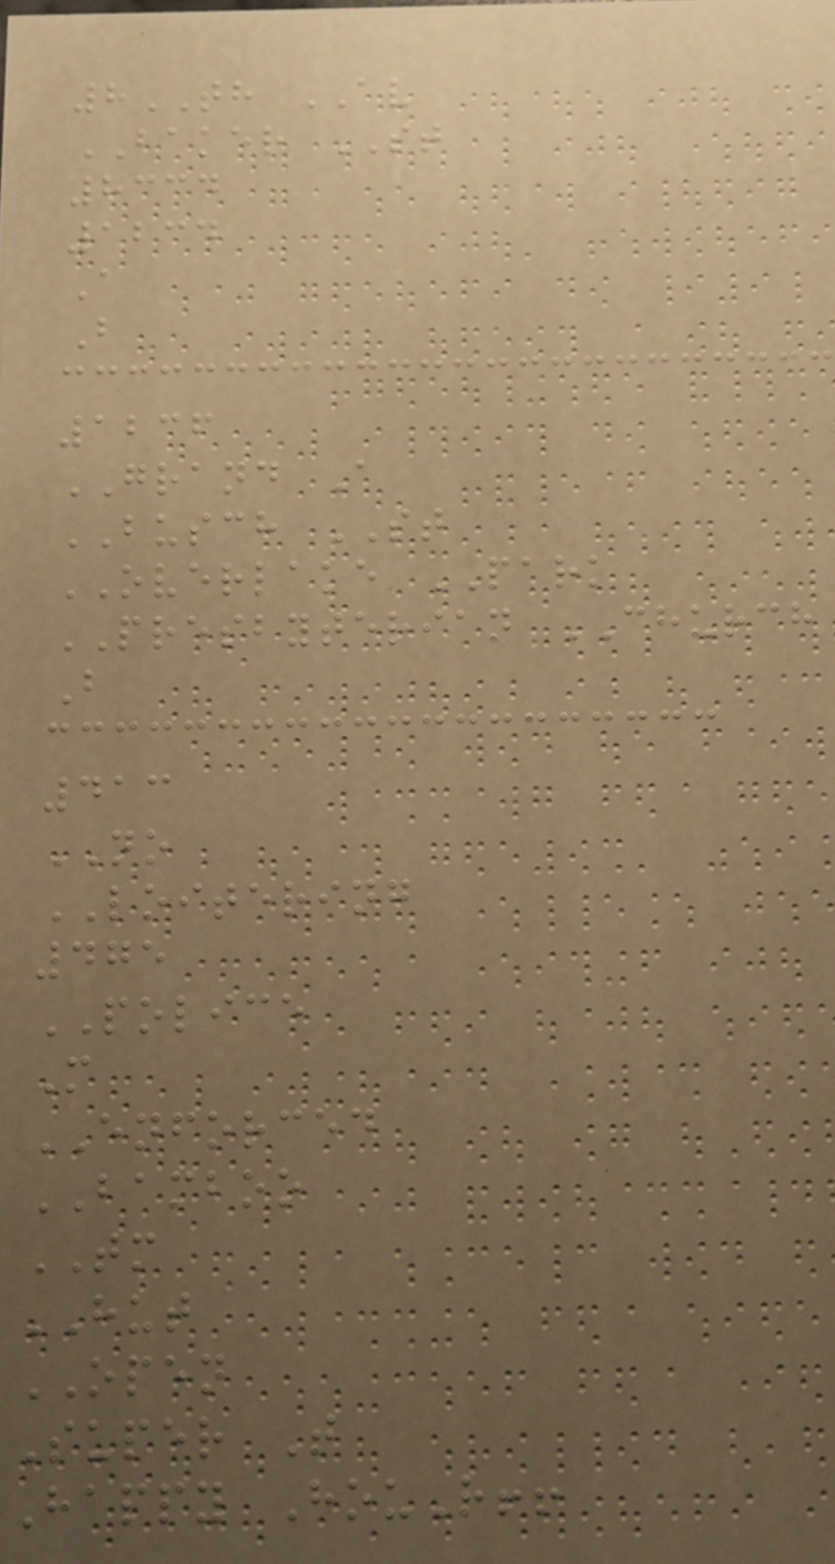8TH AV
BAKER ST
8334
1234
A
B
1236
GRAND A
BUSCH ST
OVERLAKE PARK
PRESBYTERIAN CHURCH
B
413
NO
LOITERING
475
POLICE
M
ENFORCED
BAMBOO
TM
HUT
OPEN
Super T
Happy HouR!!
